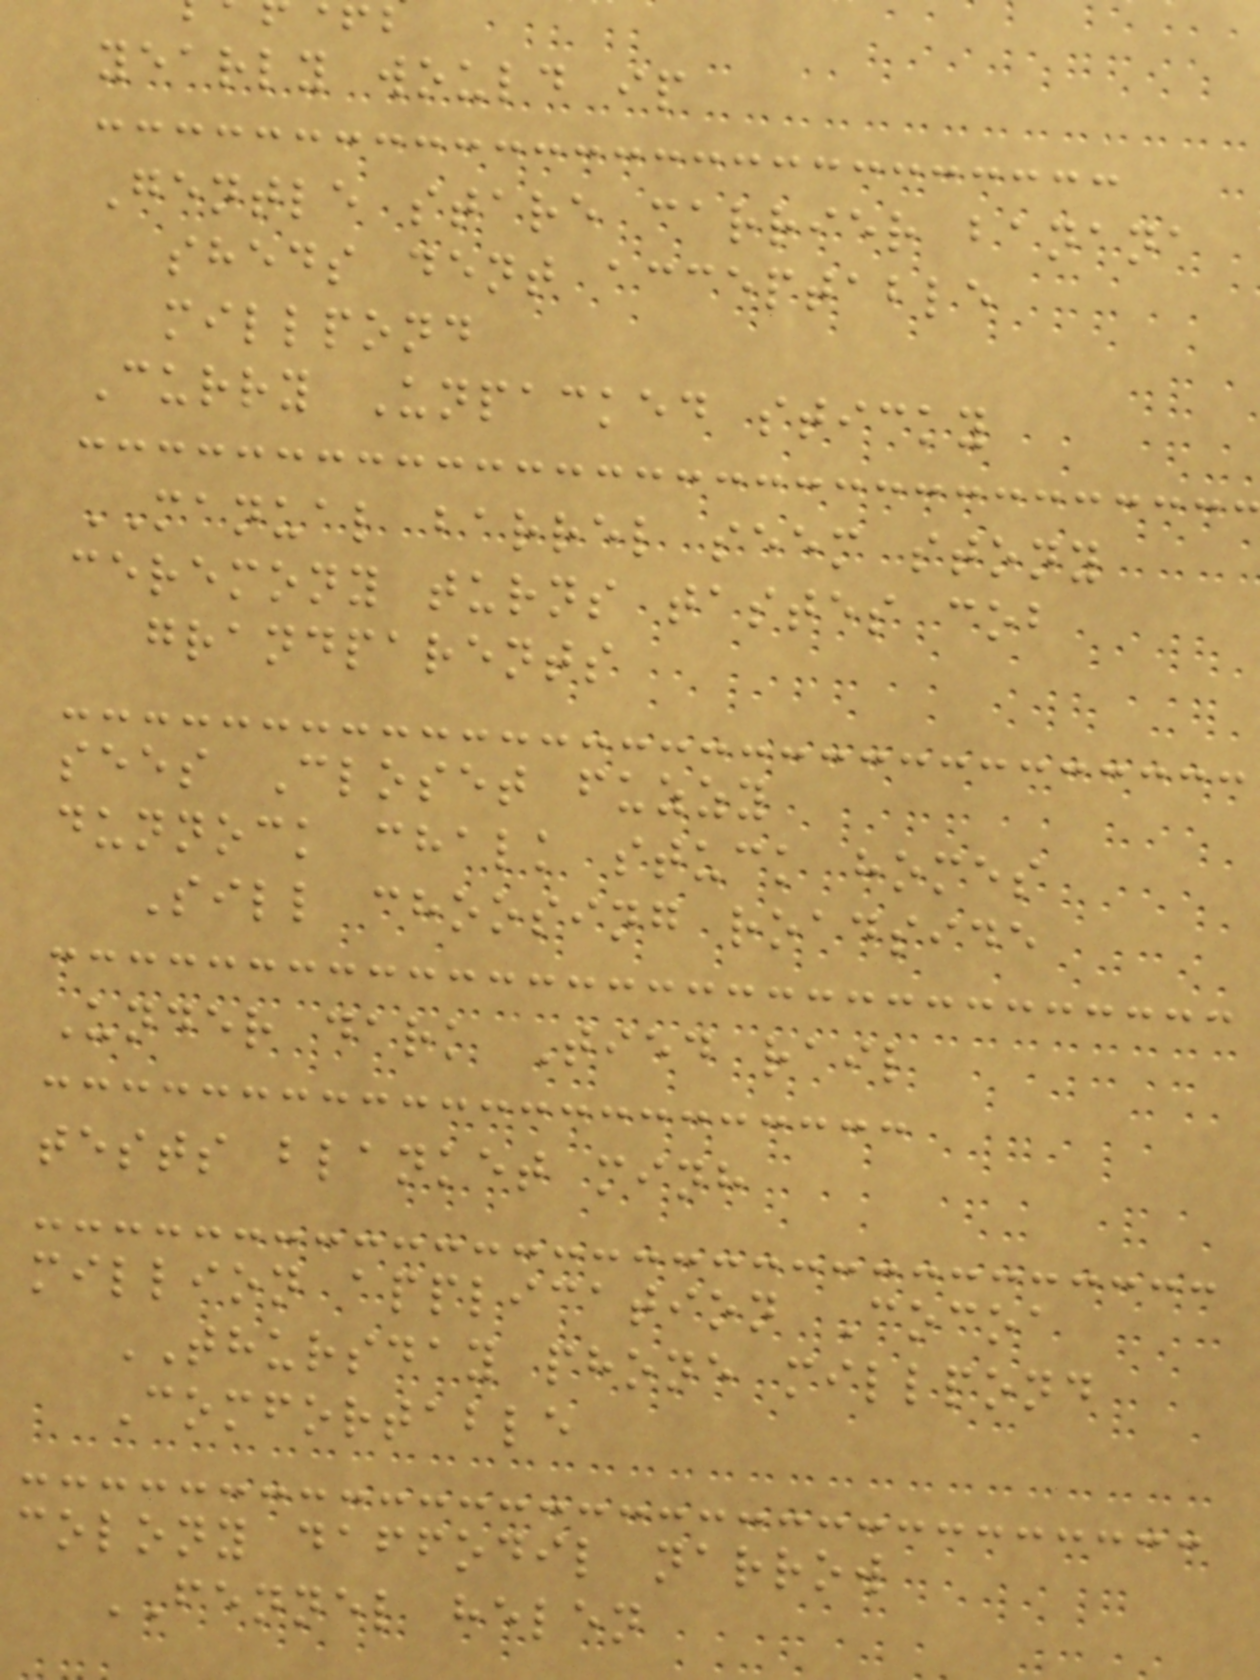yearly would ip
Gentle stare carrier banana
sheds dent acceptable
millpond
Curry Unpacked sticky
MANUAL barrel seem stony
ceremony turns tastes cob
grandparents
sees Closet fuzzy
dunnock chalk stuck homes
Sill choosing roadside
Under dark Tied rail
tests blanket minh
million application Cocoa
THURSDAY phone millpond
Comfortable
colony daffodil narrow
FENNEL helen
